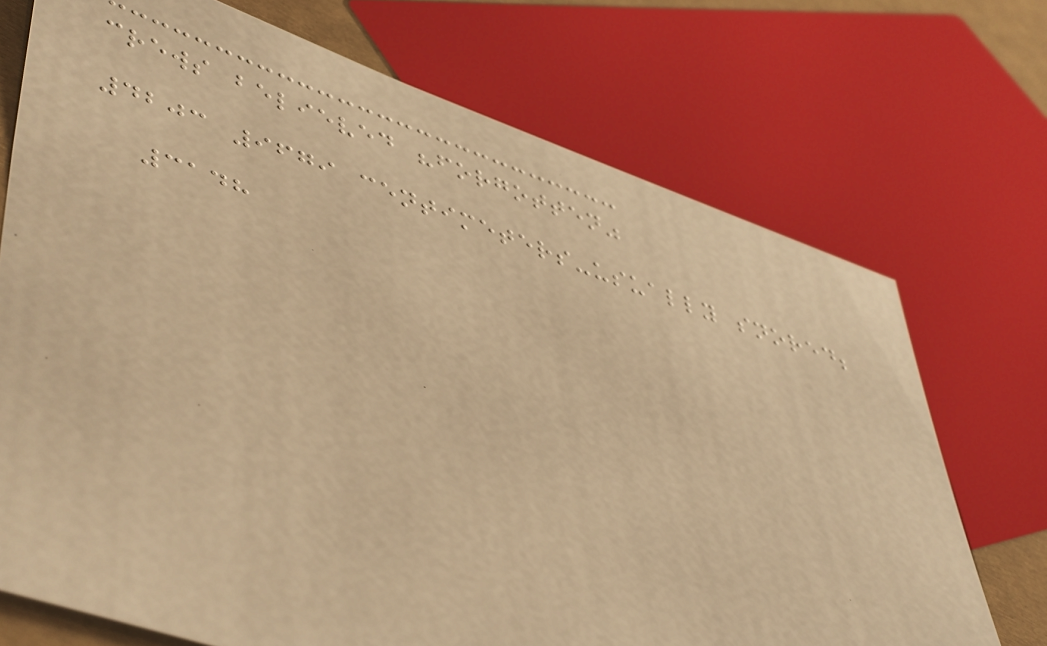crews believed "forgotten"
4203 9679 centimeters-usually snored;
3148
